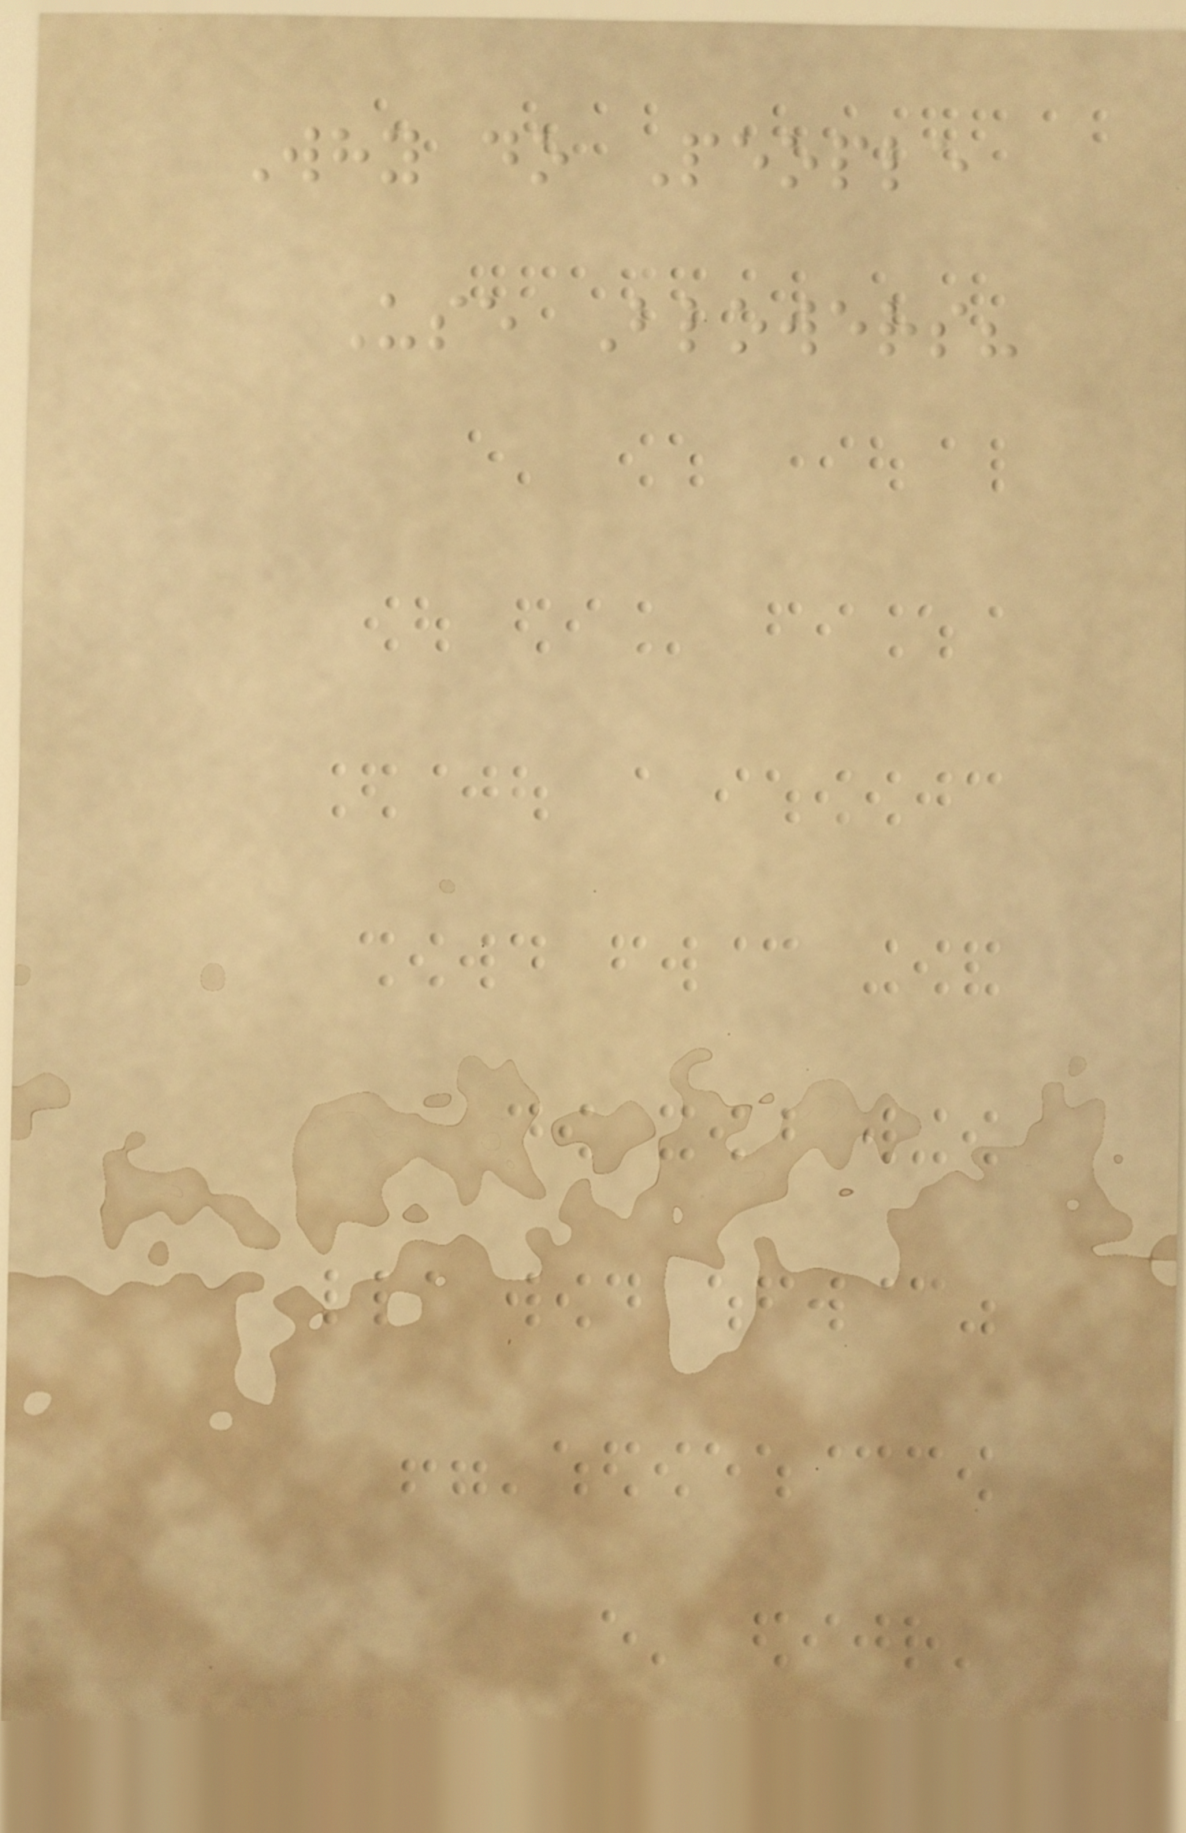Why do People
Use Blowers?
